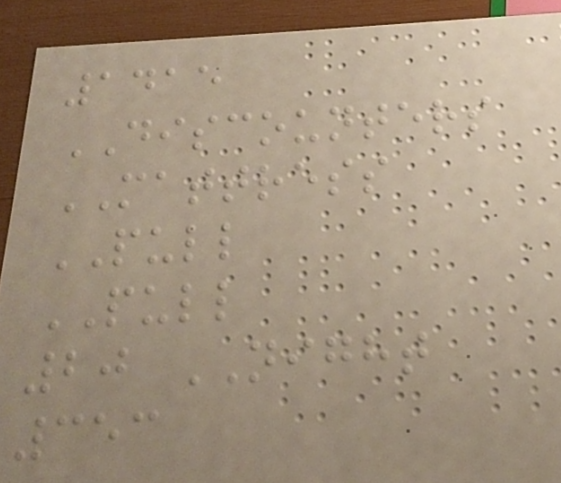1415
DISCOUNTERS
MATTRESS
PULL
PULL
20 NIGHT
353
